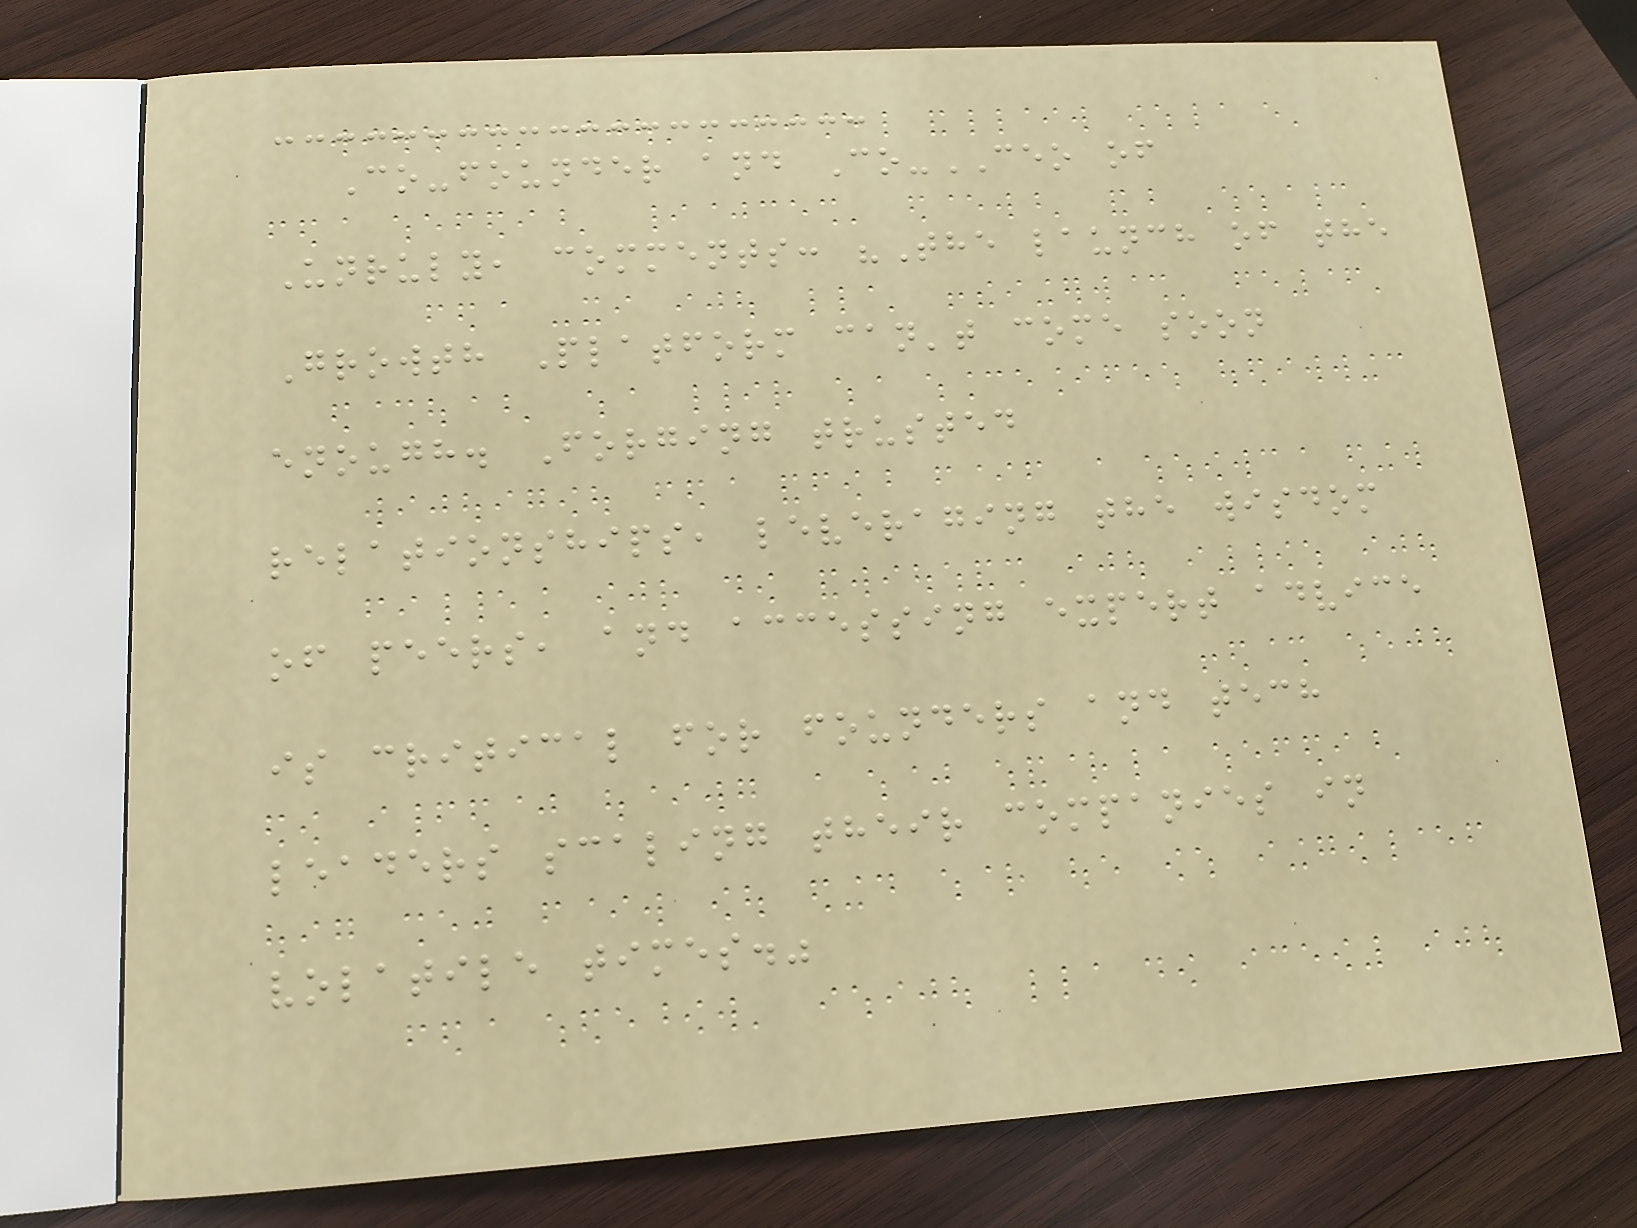Co-founder and Co-CEO of
Unruly, comments: "The launch of the
Growth Platform can't come soon
enough. Forging trusted
relationships, leveraging the wisdom
of peers, and accessing expert advice
is critical for founders and tech
leaders scaling their companies in
volatile times."
